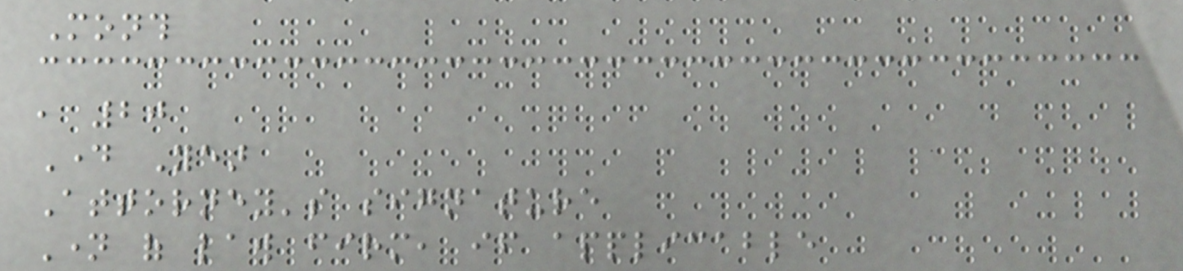Month
, 20
Day Year
Attorney's signature
Name of law firm, if applicable
